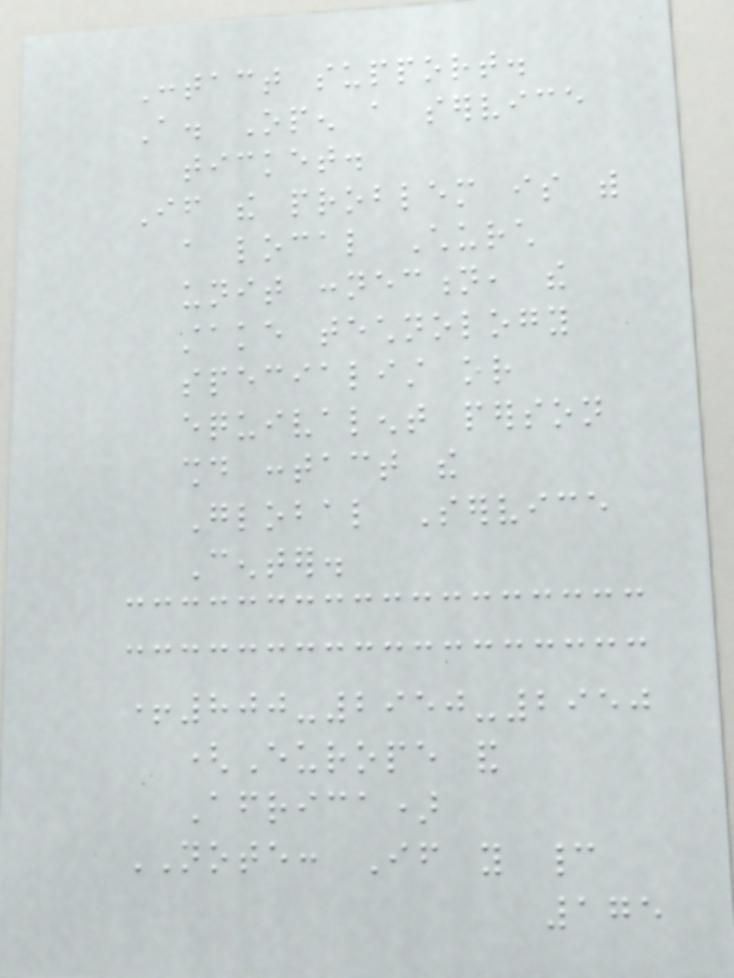Contact support.
A. Open a service
ticket.
If the problem is with
a local Church
unit connection, the
stake technology
specialist or
equivalent person
should contact the
Global Service
Center.
+800-2950-2950
(Europe and
Africa)
NOTE: If you cannot
175
